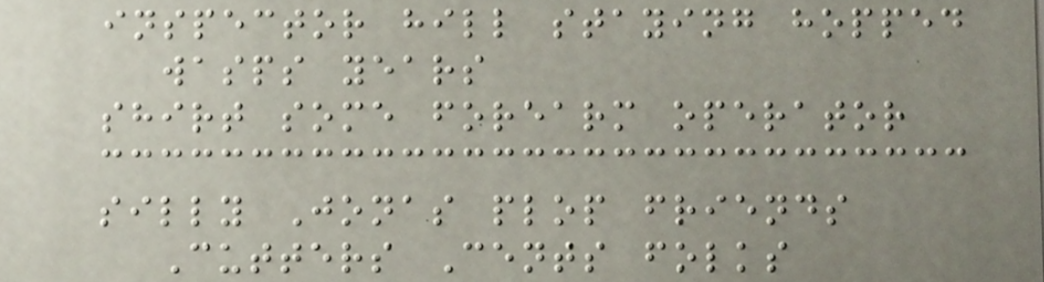inspector hill staying hopped
wasps years
shirt some forearm operator
silly Jonas plop friends
Cutters Cents folks
